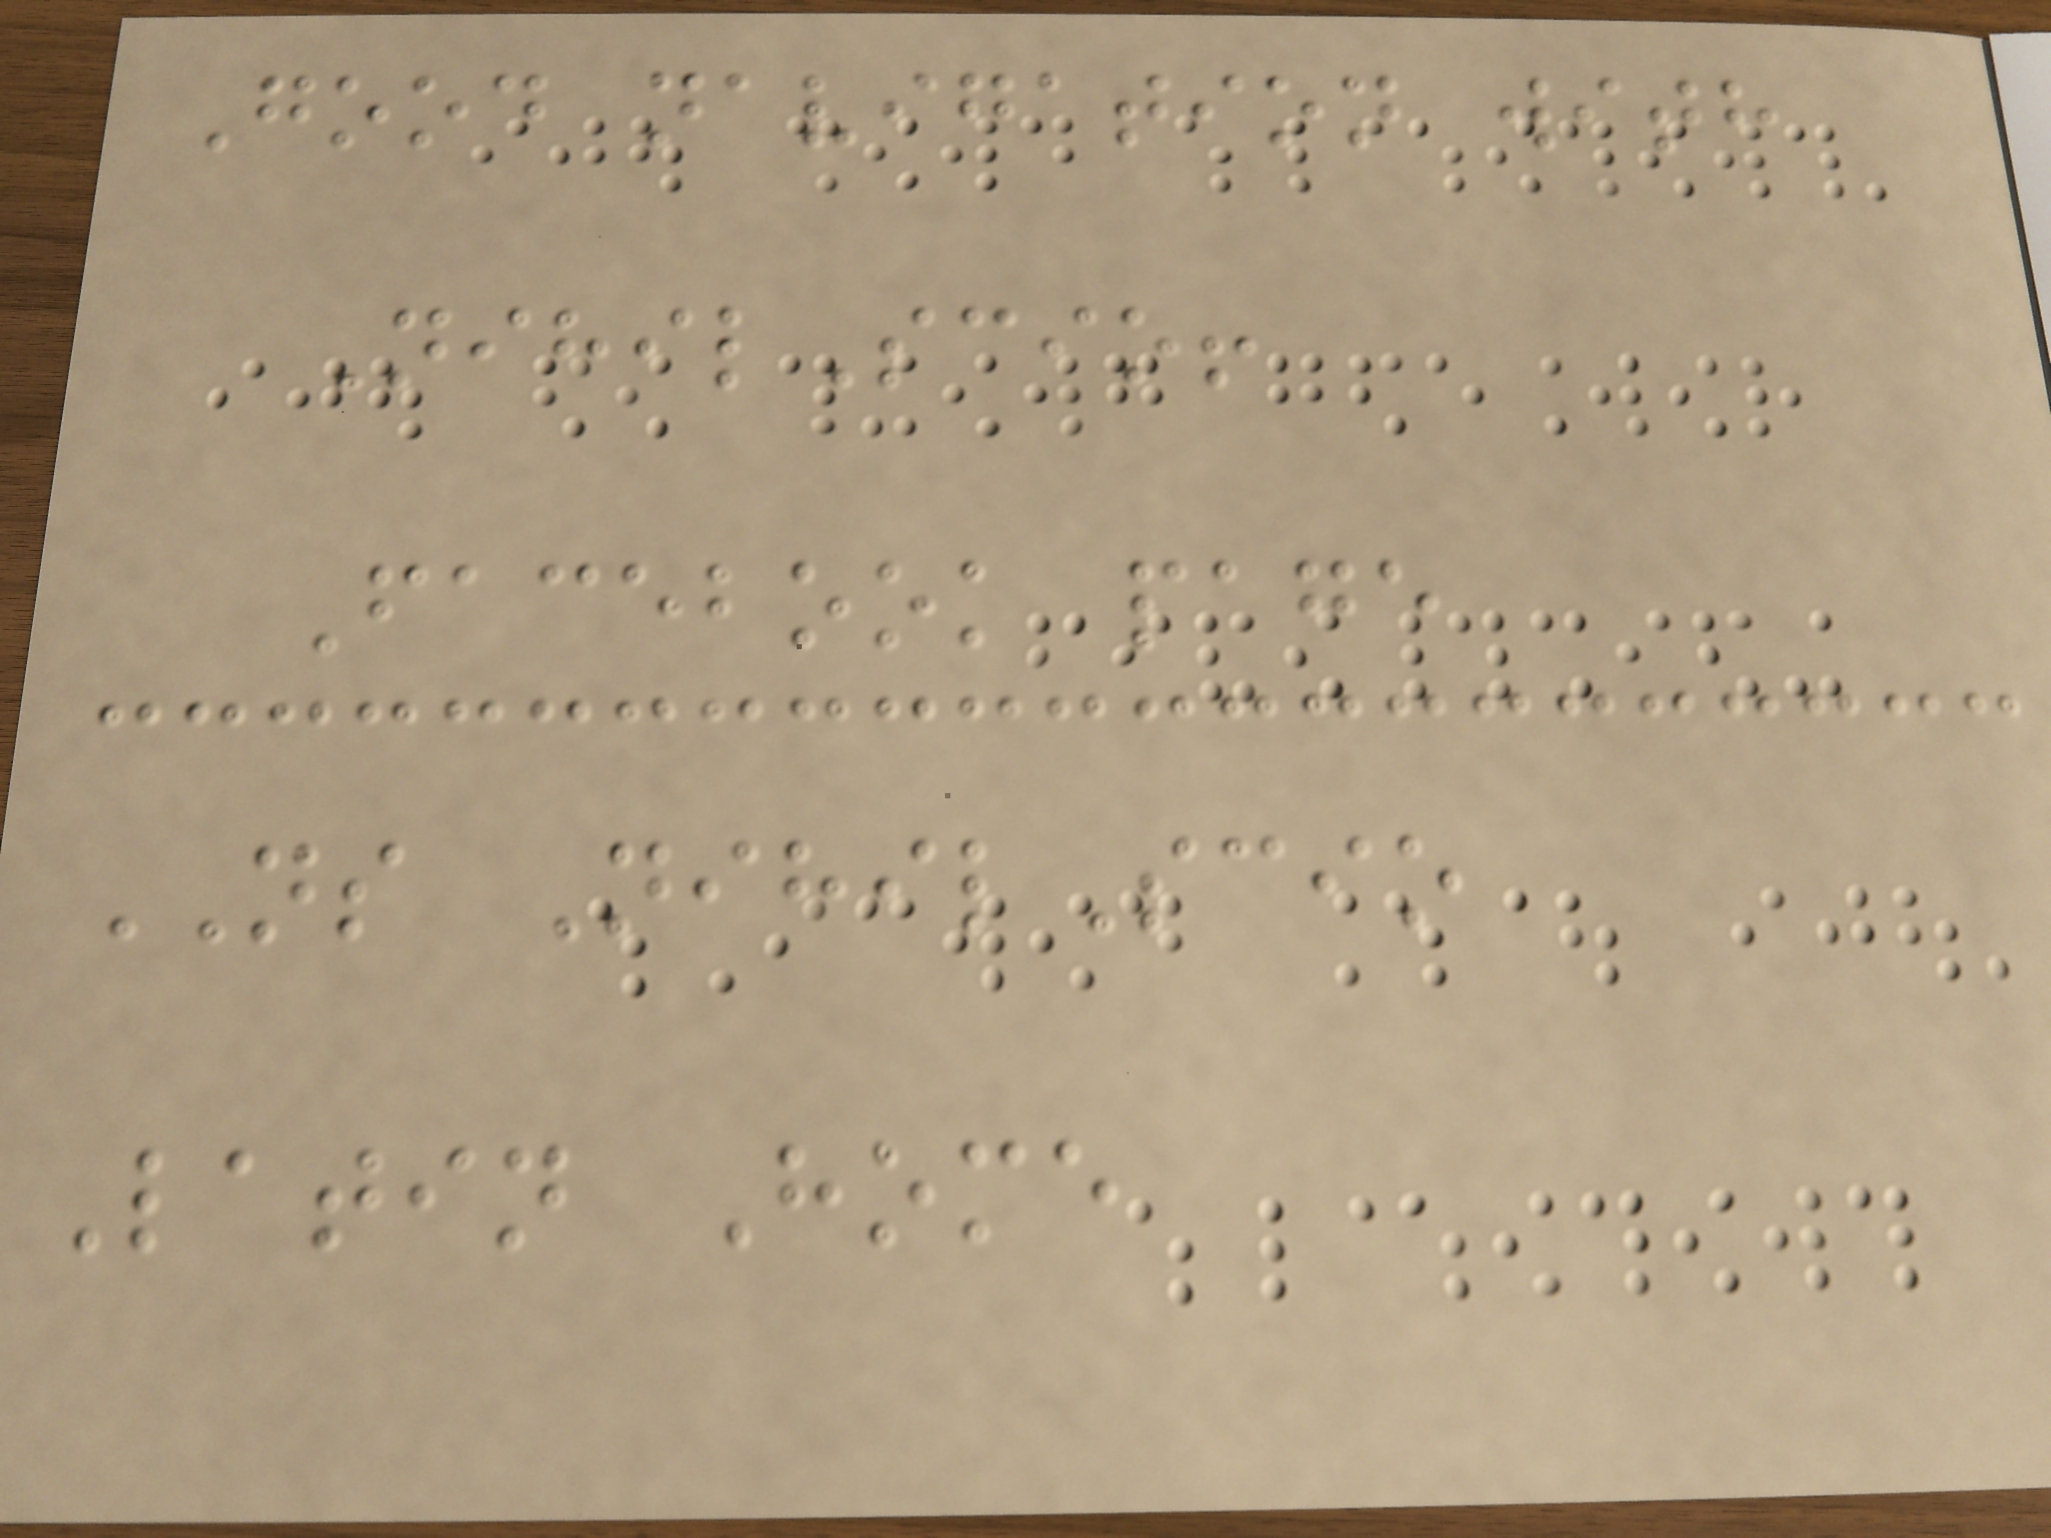Good navigation with
NihilScio!
Facebook page
NS NihilScio
Latin Home
